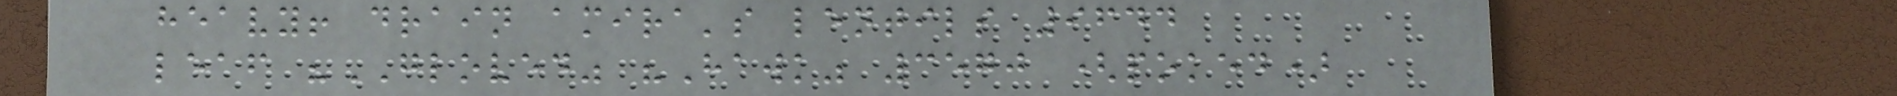heavy! drain amira's lentils 9644
leaf "GLOVED" "Hawk" 3570 (poked)
